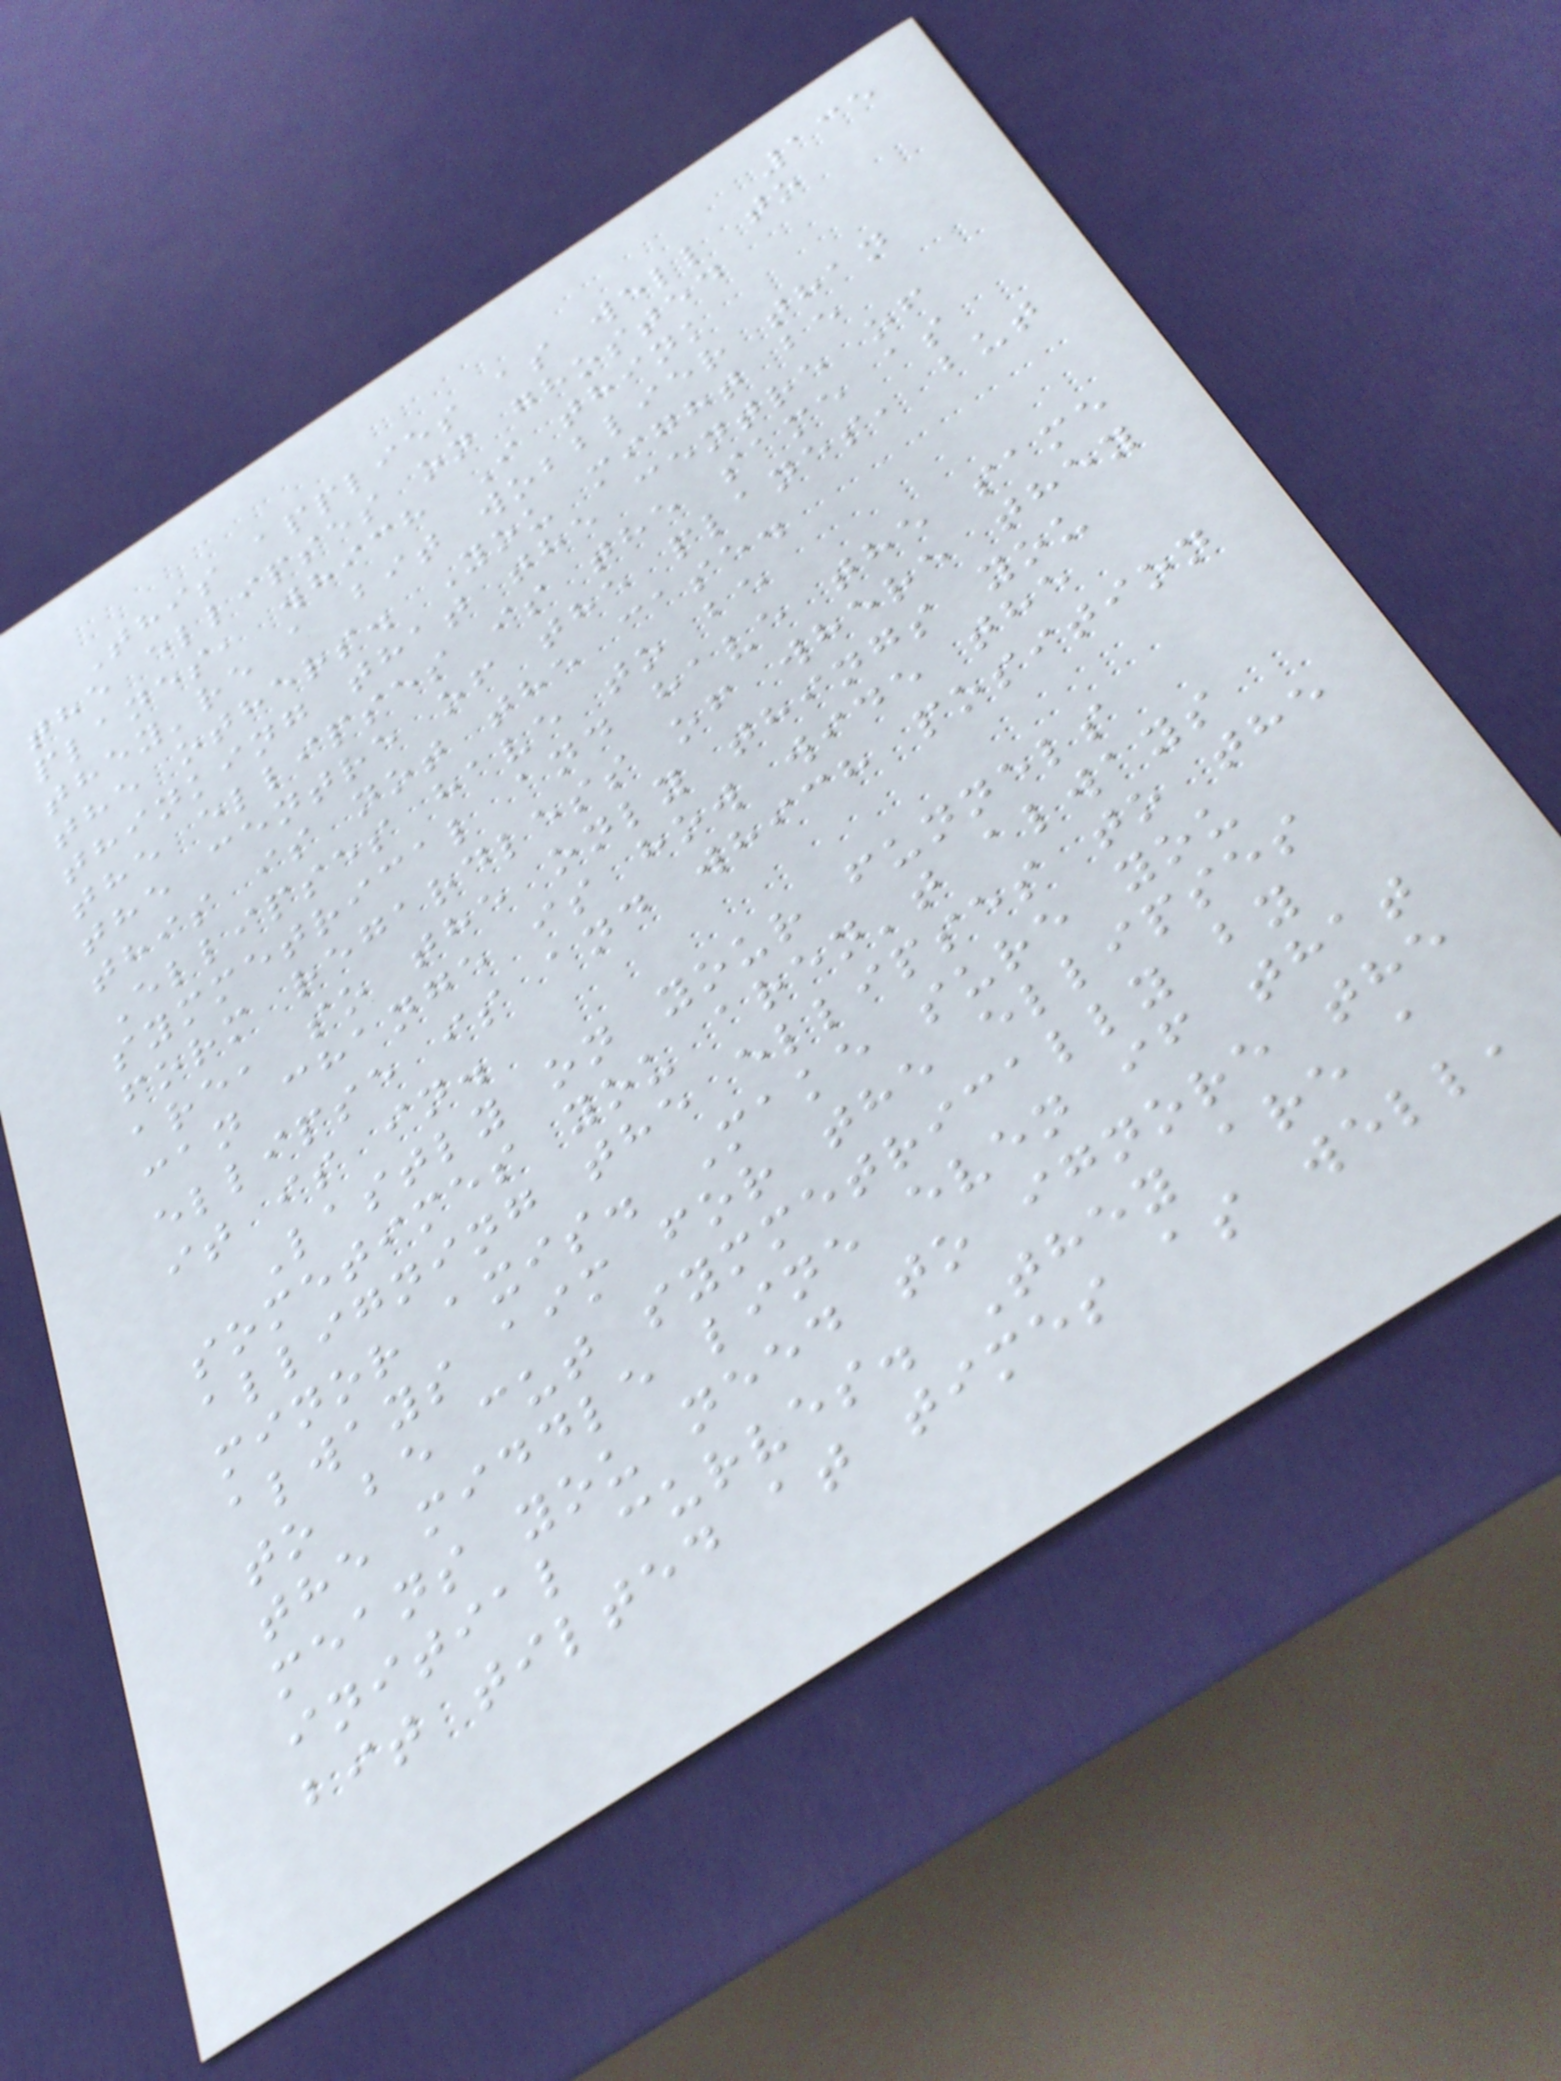135
This applies as well to
the ellipses on ghosted
planes, which I think
they're a bit wobblier than
the others. You might be
thinking that the centre of
the ellipses is the same as
the centre of the planes, but
this is not the case.
Ellipses have to be
symmetrical and have the same
form regardless of where they
are, so the only things you
can change is how wide the
ellipse is and which position
it is in.
Lastly on your funnels
sometimes you aren't always
alligning the ellipses to the
minor axis. Make sure you
always aim for the ellipses
to be cut symmetrically by
the middle line even if that
means you need to ignore the
initial curves. They are a
bit tilted at times as well,
